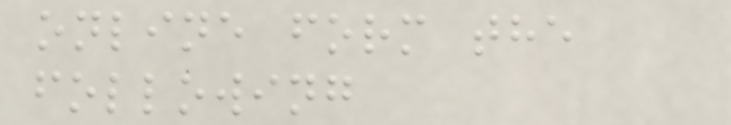online form the
following
